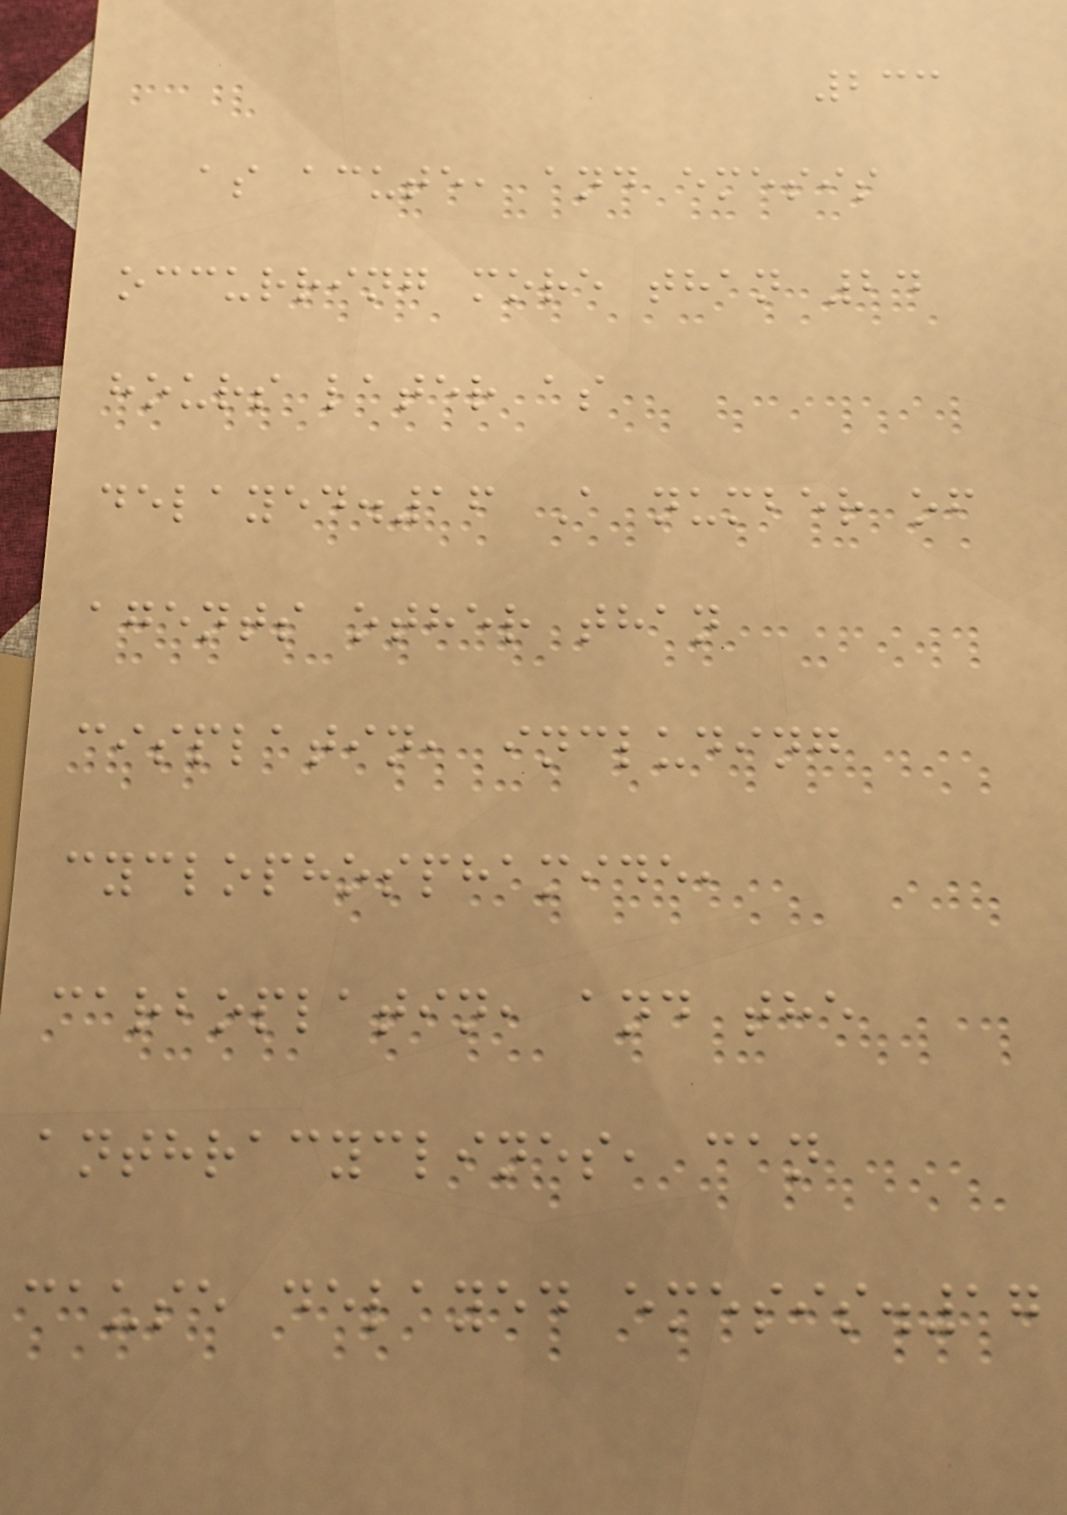233
as acute, and emesis
occurring more than 24
hours later as
delayed.16 A number of
agents other than
cisplatin, including
cyclophosphamide,
carboplatin, and the
anthracyclines, can
cause delayed emesis.17
